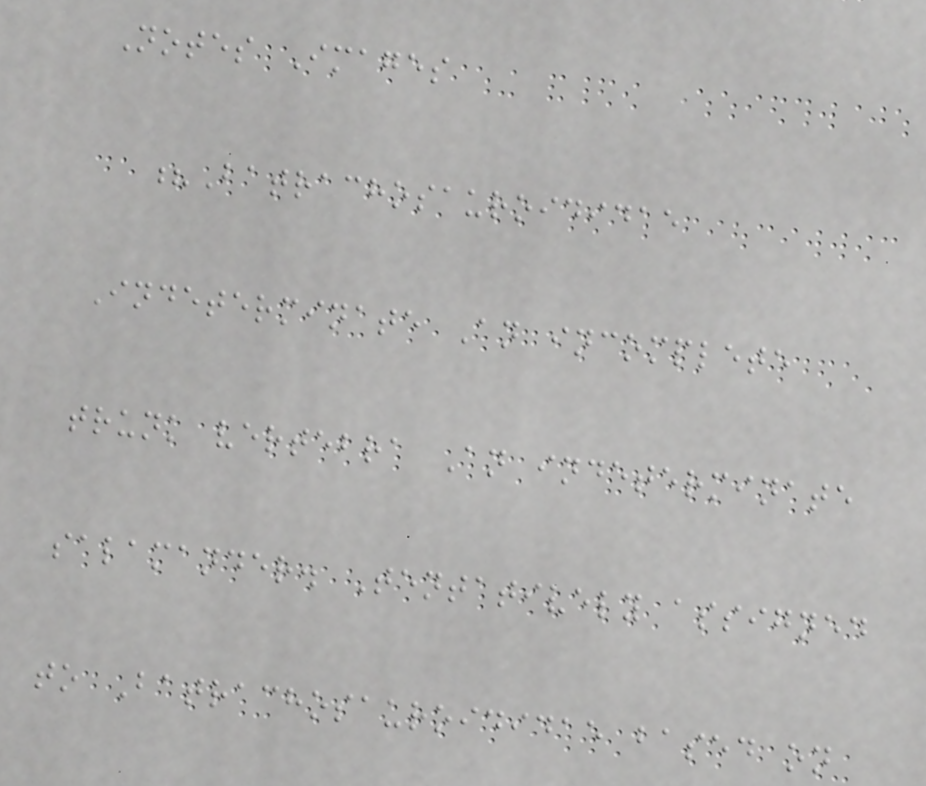Notes Images
?Batrachosauroididae
Indeterminate An incomplete
trunk vertebra An indeterminate
salamander. Tentatively assigned
to Batrachosauroididae based on
